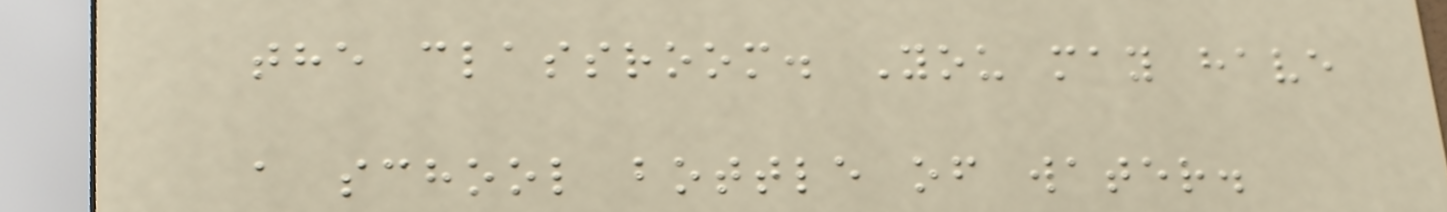the classroom. You may have
a school bottle of water.
